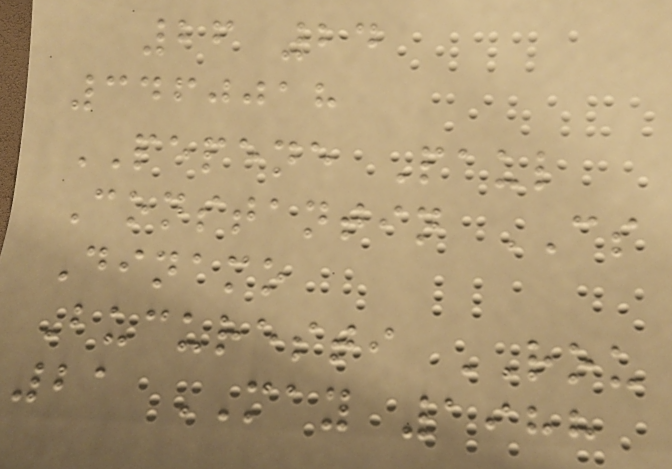26 24
3460018
PEPENE Paul
Constantin CS
Dinamo
Bucuresti ROU
21 MAY 1988
